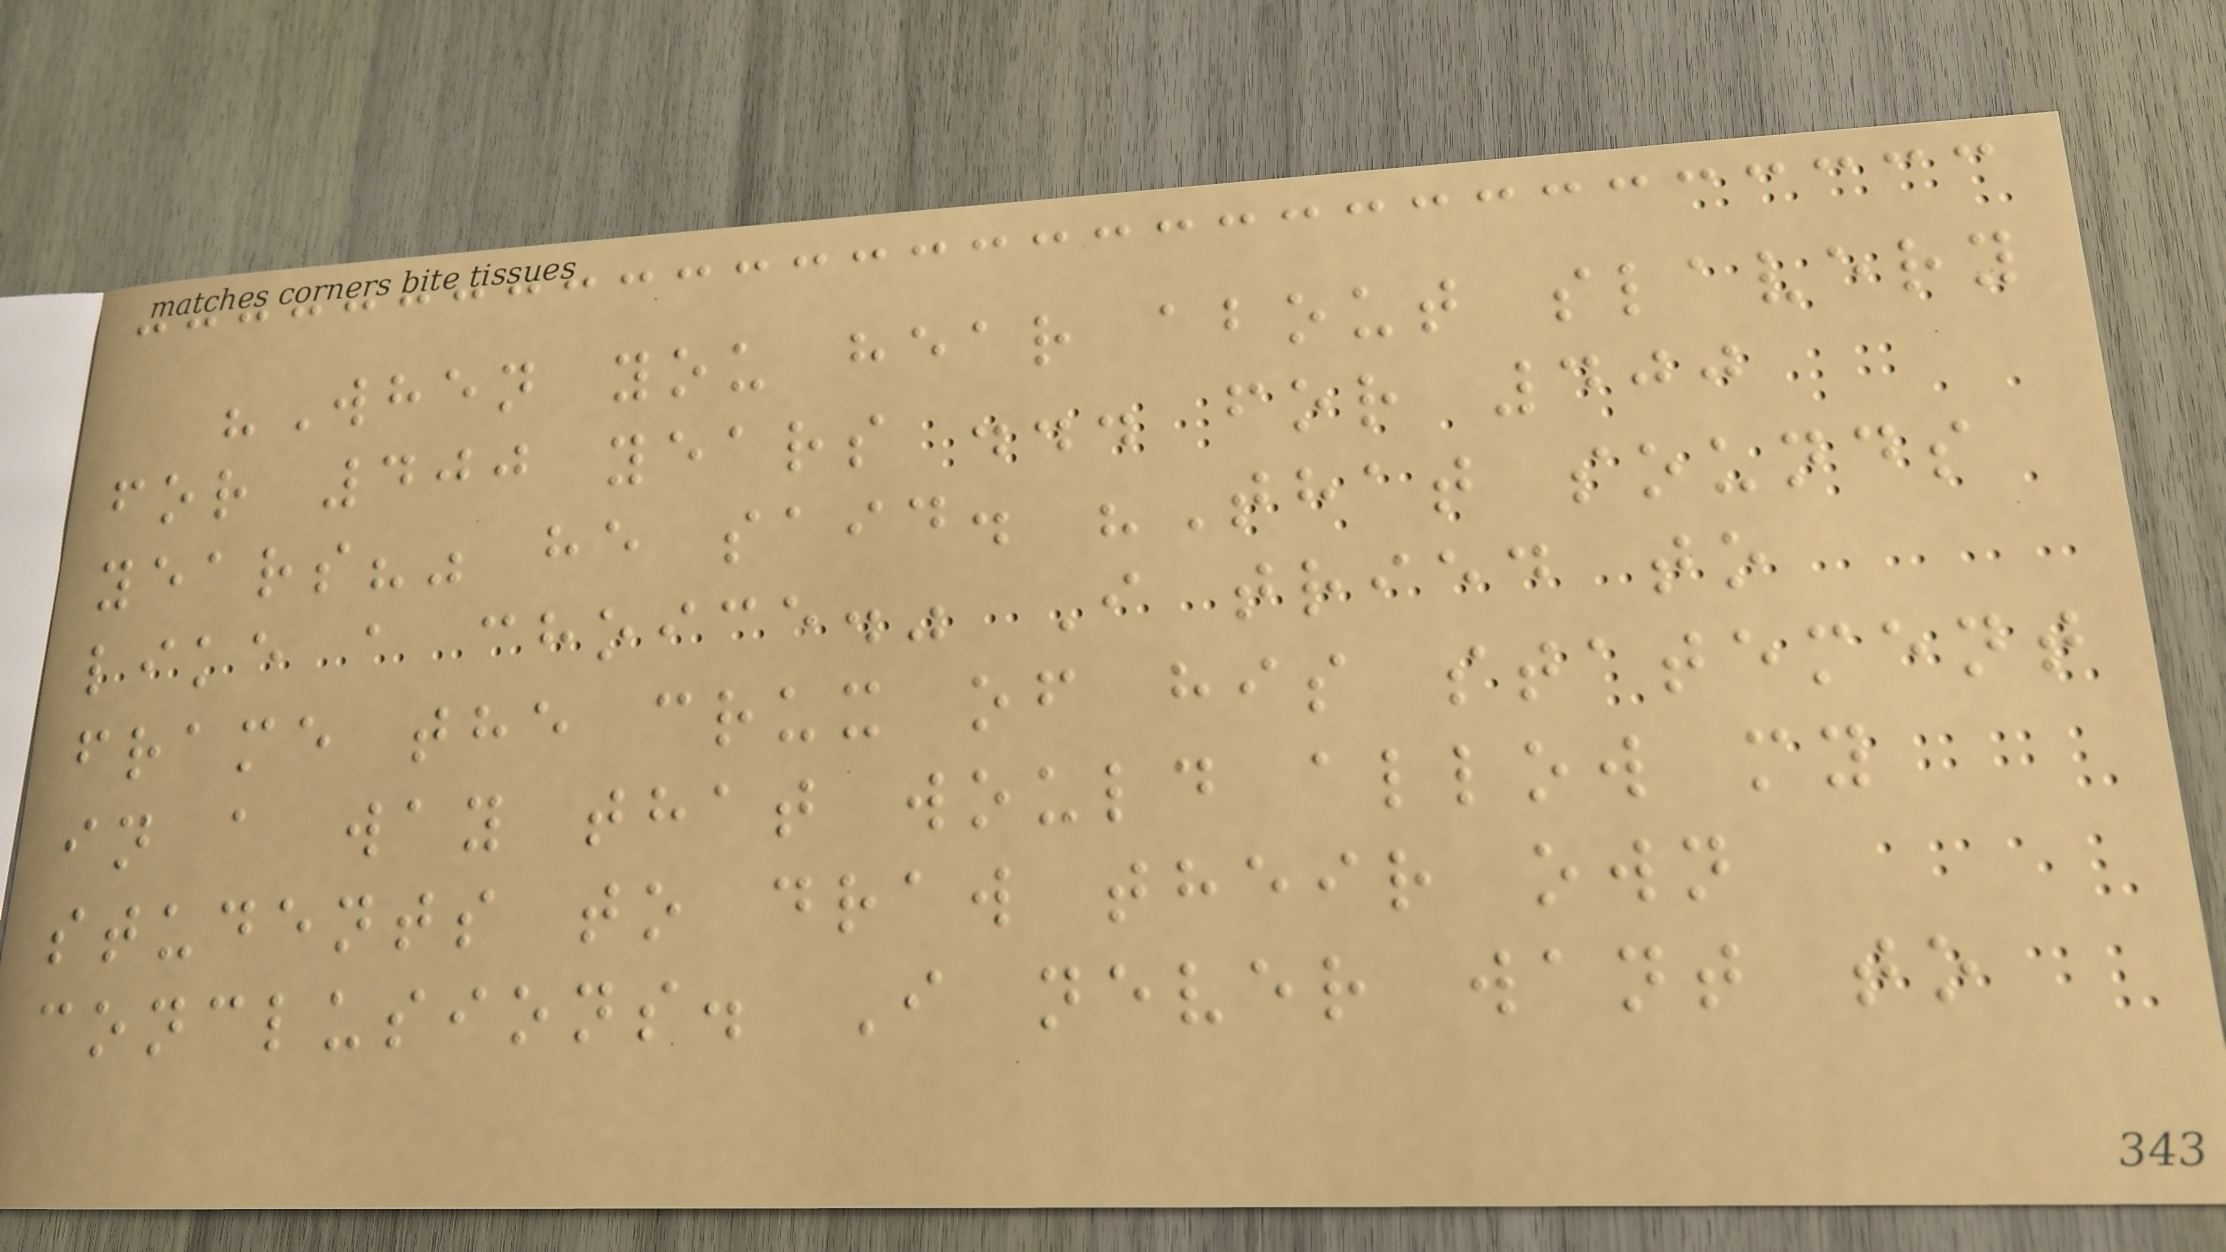"When you hear about slavery
for 400 years ... for 400
years?" he said. "That sounds
like a choice." I tried to
frame the crux of his statement
in a way that would allow my
students to draw their own
conclusions. I never want to
